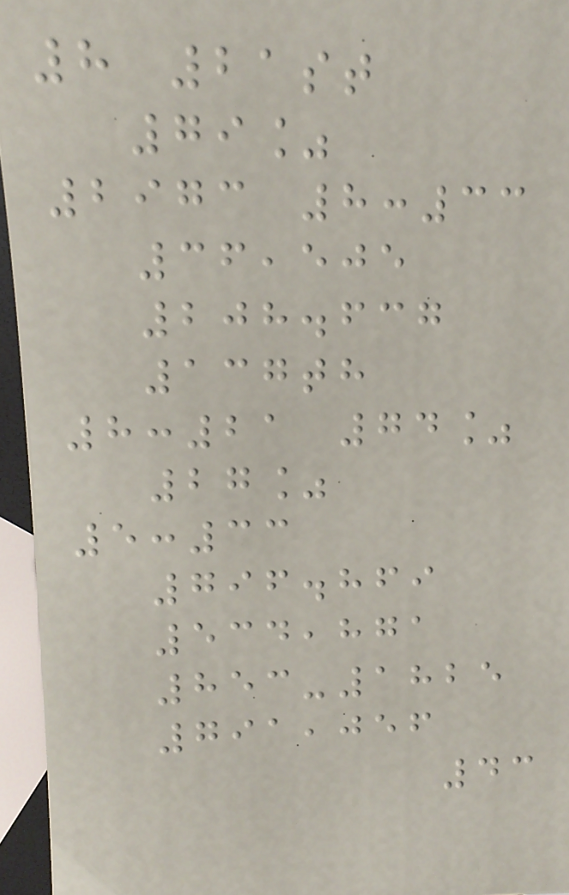8 21st
79%
2973 8:33
36,505
208.637
137th
8:21 74%
27%
5:33
796.869
534,871
853-1825
791,056
43
